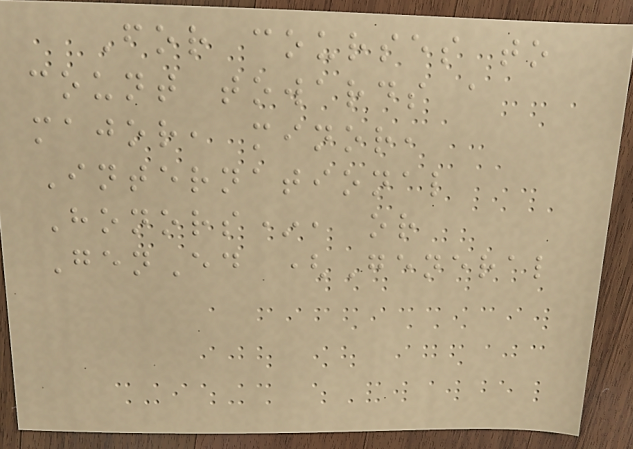For courses to
count towards a
major, minor,
International
Honors*, or
GenEd (General
